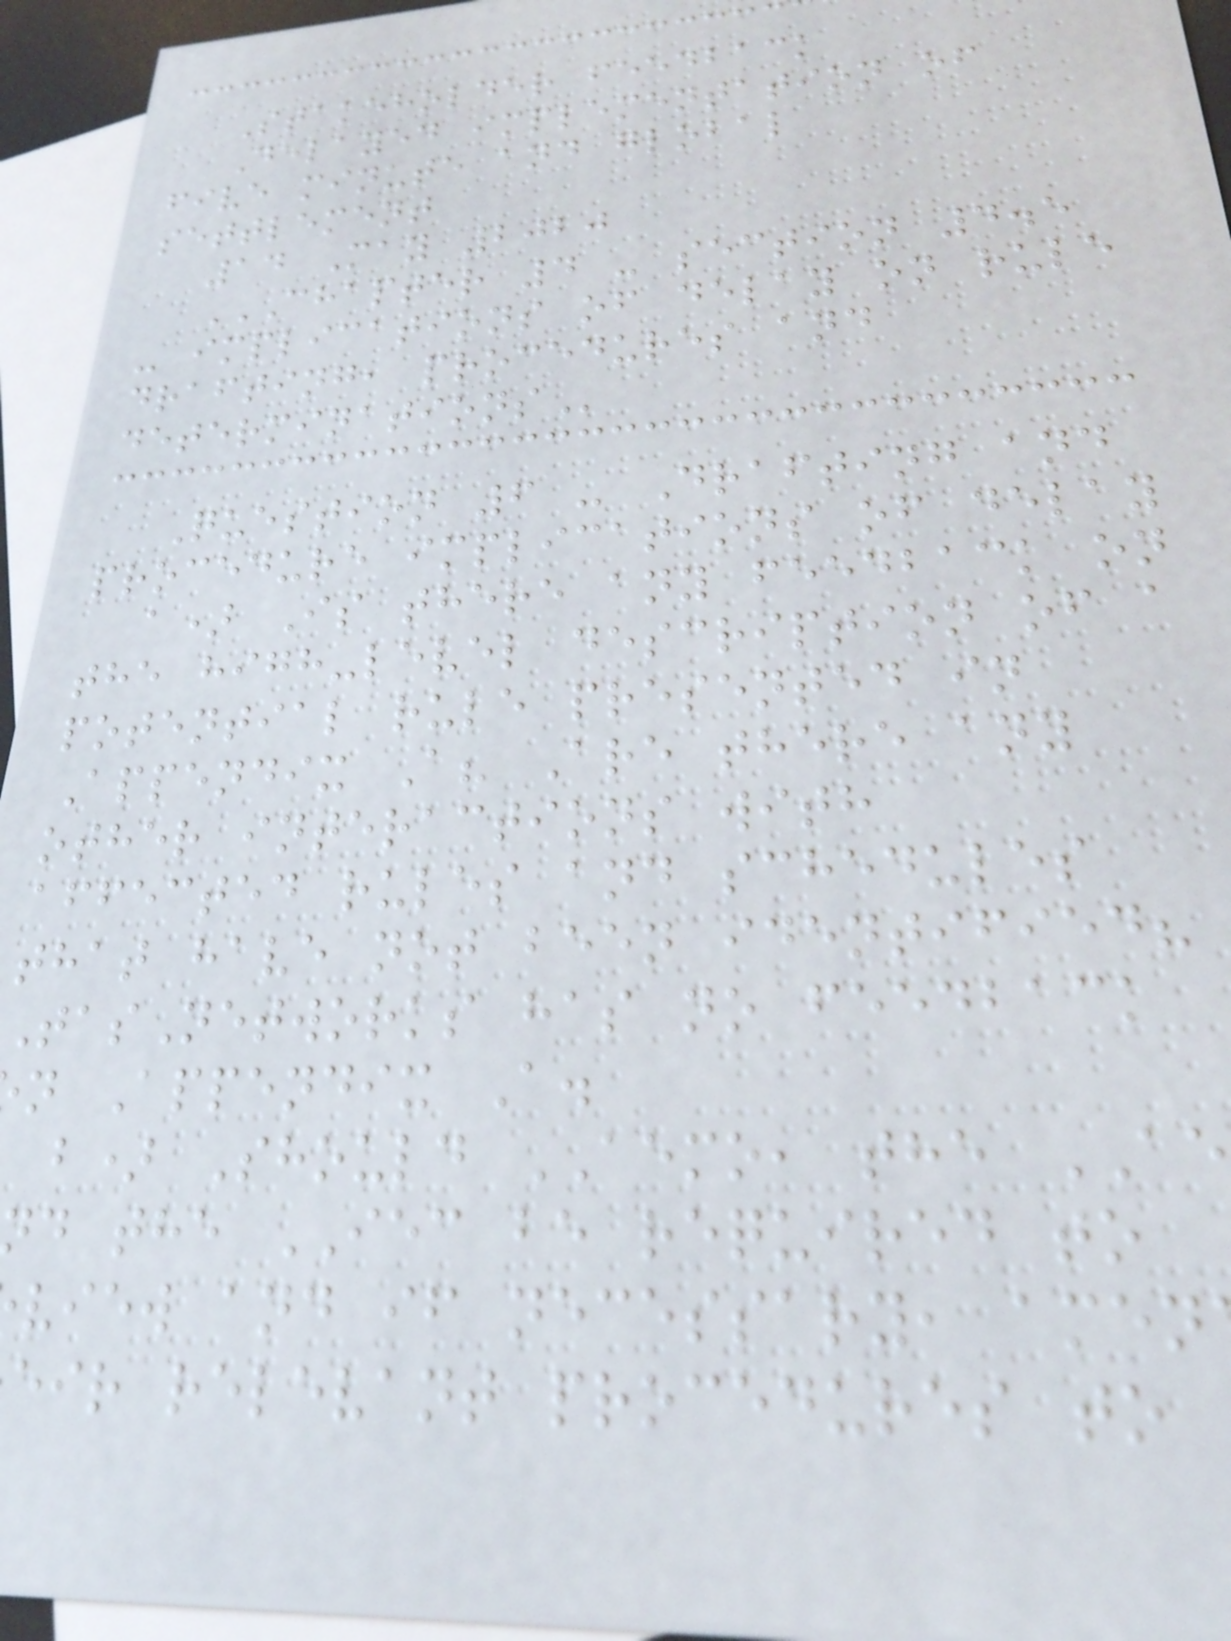Stakeholder feedback
Delayed implementation of
five minute and global
settlement
14 May 2020
CHAPTER 4 - SECTION 4.5
- implications of delay on rule
drafting, procedures and
Question 6 - Drafting and
procedure implications of delay
a) Is there any feedback on
the high-level description of a
potential rule presented in
Appendix A? Are there any
other interactions with
affected rules and schedules
that have not been identified?
TasNetworks has no feedback
n Appendix A.
b) Should AEMO, the AE
d the IEC be required to
view and if necessary, amen
eir relevant procedures to
